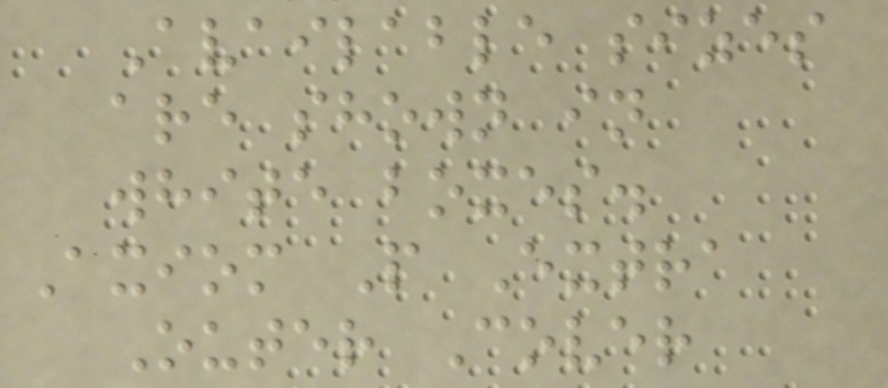Available sizes
are shown in
white boxes.
Axiom P Extra
Outer Cover
